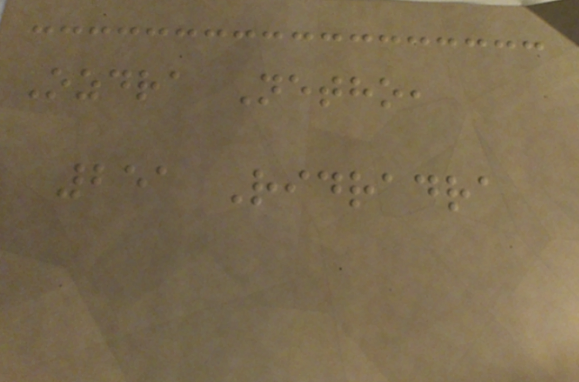Ozdra Netho,
251 Ridradra
